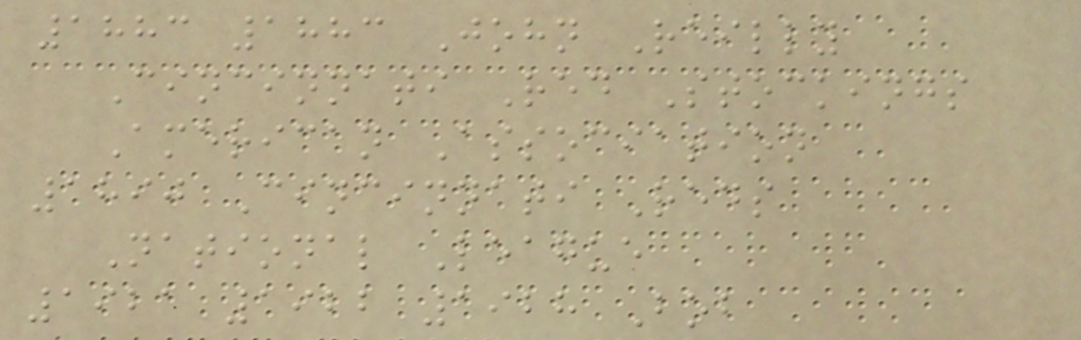1883 1883 John Reilly
Cincinnati Red Stockings
American Association
1890 Cincinnati Reds
National League
1921 1922 1928 Bob
